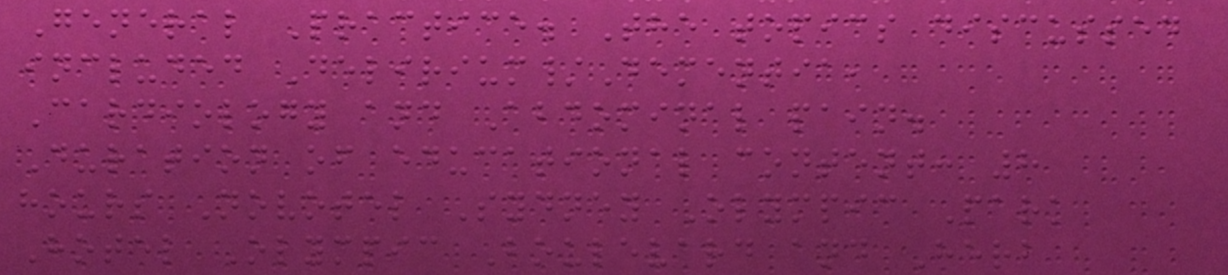General Practice. The topics discussed
included Delirium/Dementia,
Cardiology and Abdominal pain.
Duration of educational content: 8
hours Novotel Sydney Olympic Park
Hotel Olympic Boulevard and Herb
